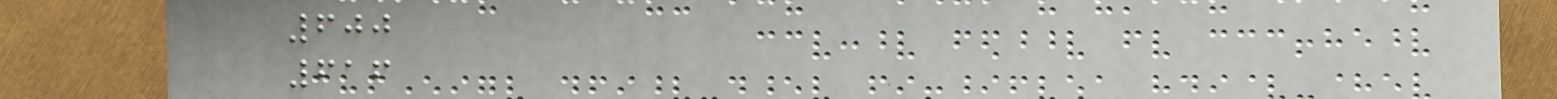600
616
